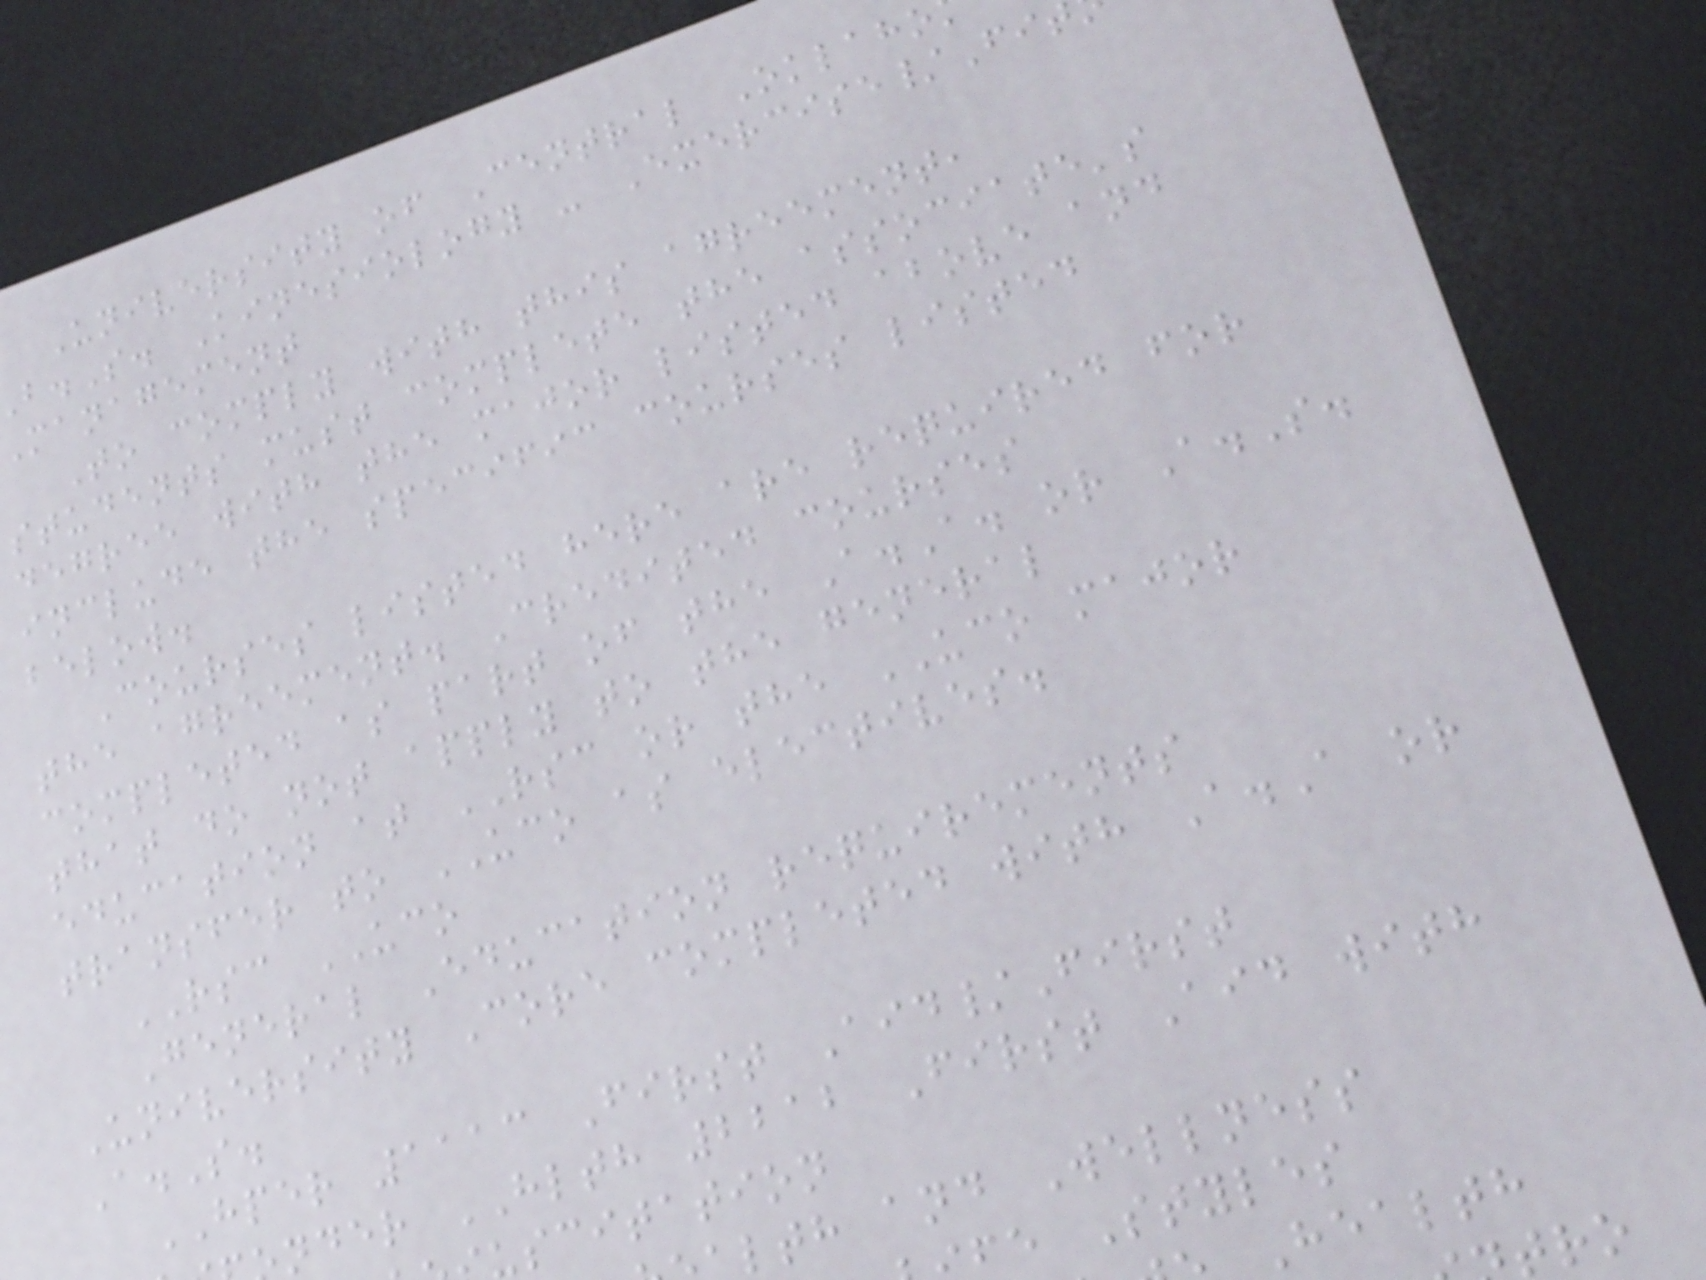University of Central Oklaho
.S. Kinesiology - Exercise/Fit
management
To comply with this agreement,
students must complete the associate's
degree with the major listed above and
include the specific courses listed
below.
Courses listed here are required for
the agreement. Credited courses
completed as part of the A.A. or A.S.
that do not apply to the general
education at RSC or the UCO major
transfer to UCO as electives.
RSC UCO
General Education requirements
University Core completed with A.A or
A.S.
HPER 1113 First Aid/First
nder HLTH 2212 First Aid with
uscitation
lth and Wellness
fe Styles
